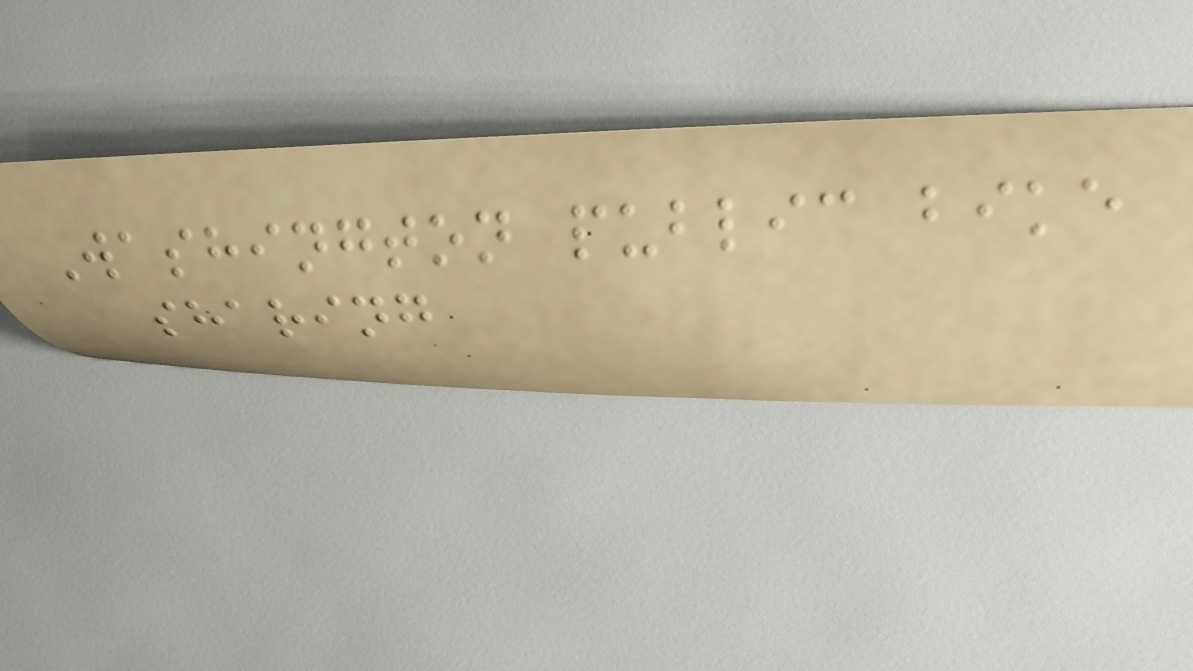Washington public bike
sharing
